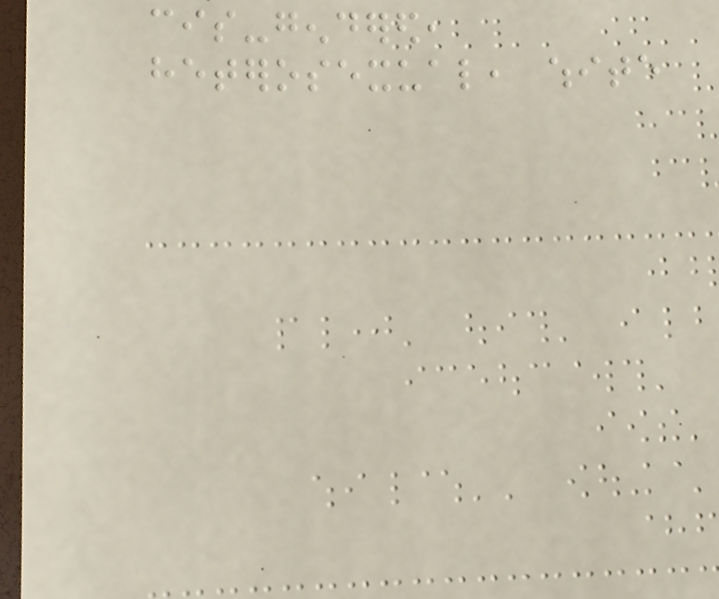cis-gendered,
heterosexual, white
